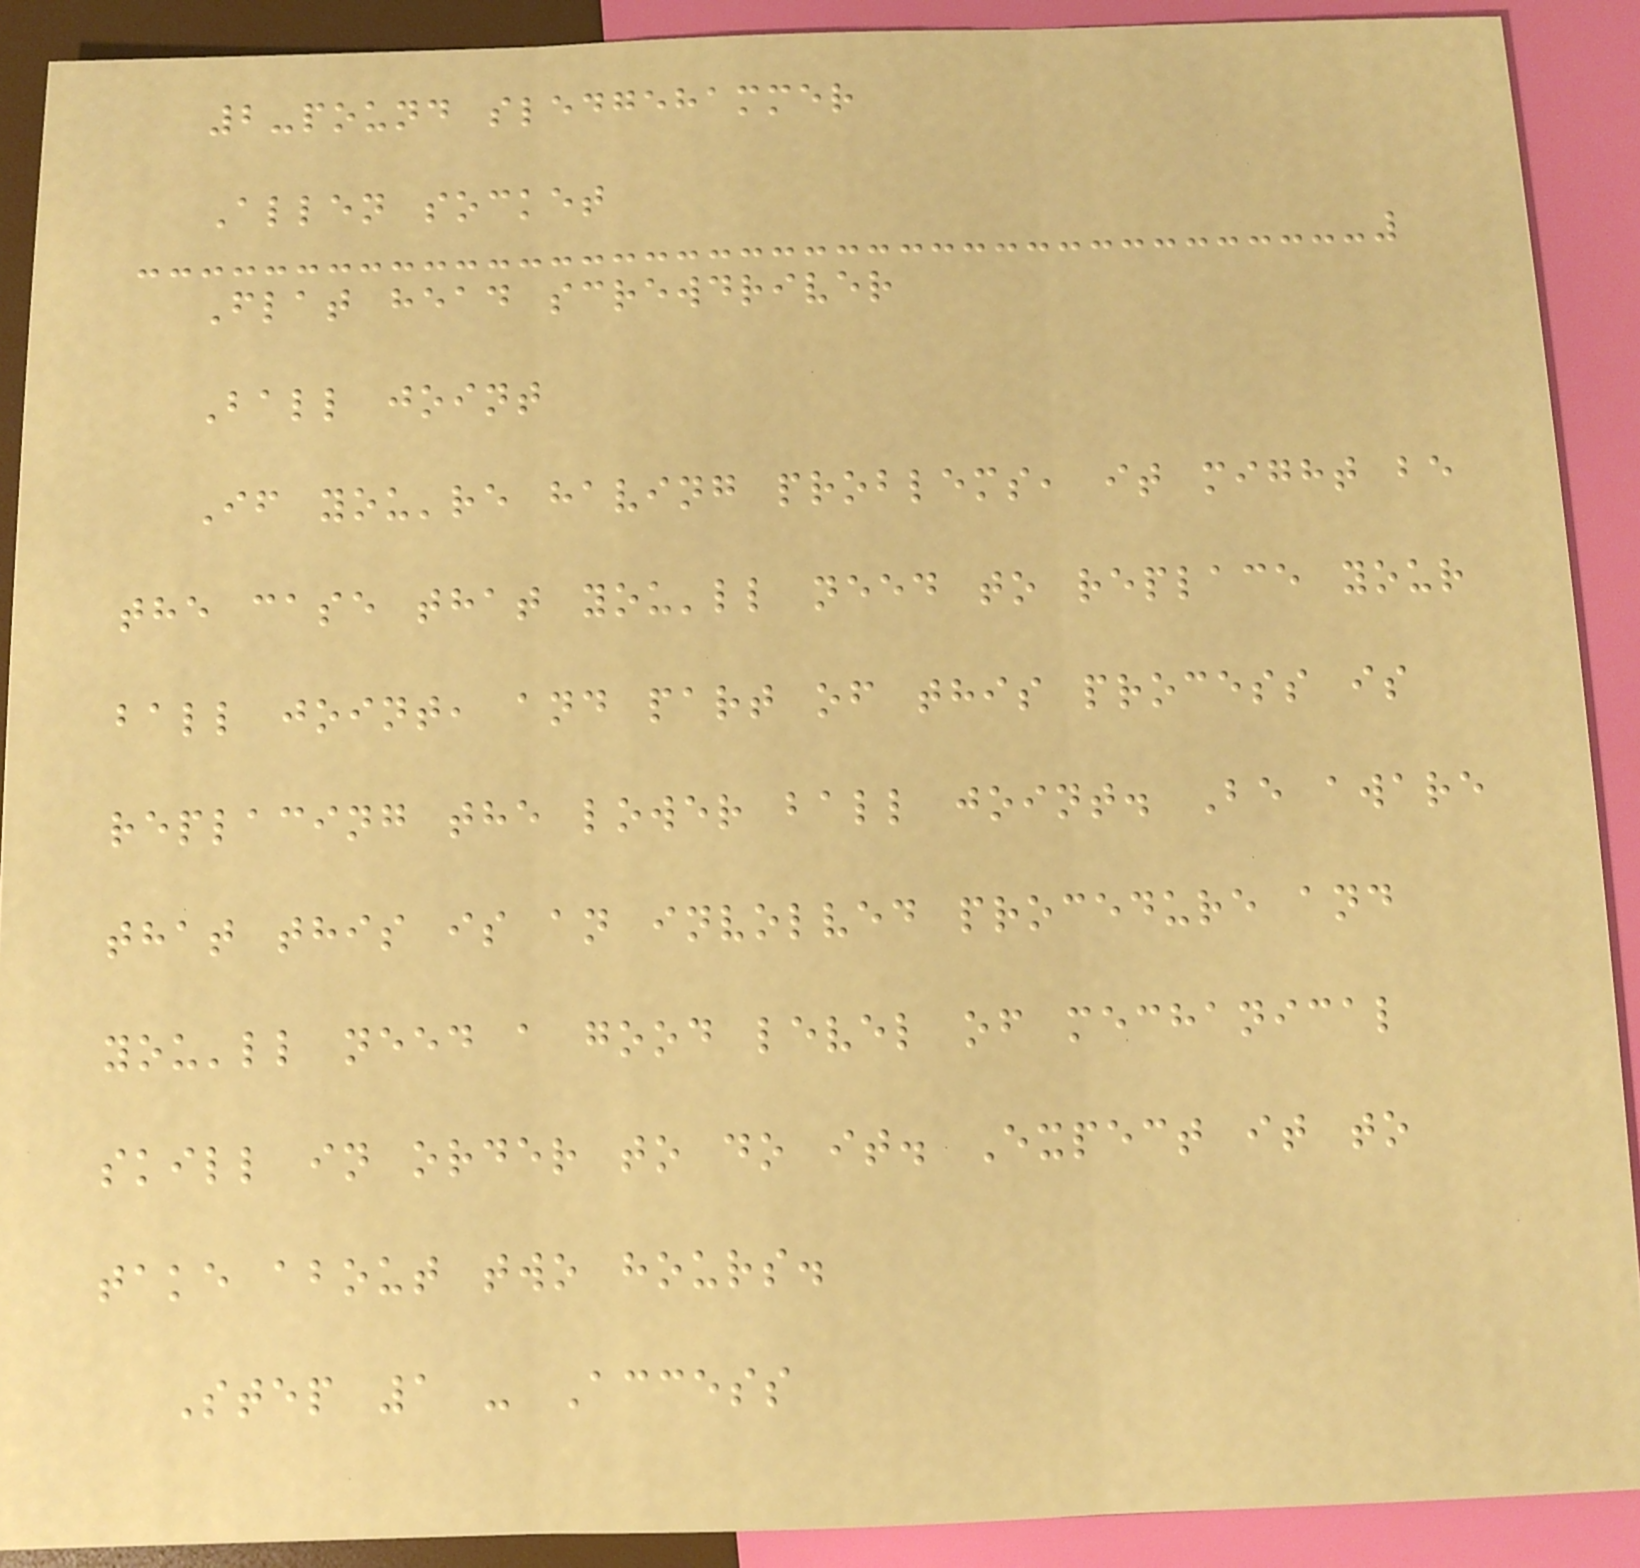2-pound sledgehammer
Allen socket
Flat head screwdriver
Ball joint
If you're having problems, it might be
the case that you'll need to replace your
ball joint, and part of this process is
replacing the lower ball joint. Be aware
that this is an involved procedure and
you'll need a good level of mechanical
skill in order to do it. Expect it to
take about two hours.
Step 1 - Access
